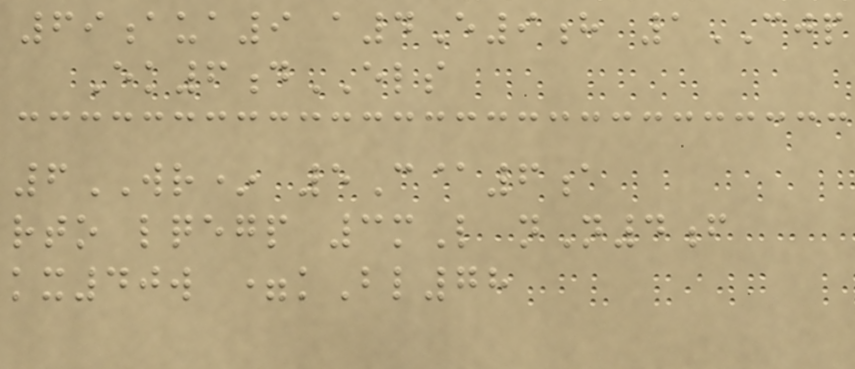69aua9 a4E9h 1CJP
Ek6dELS
6WR* 5C@6a
rto lqegp 3mL nN4f
kx40w =kBl78
